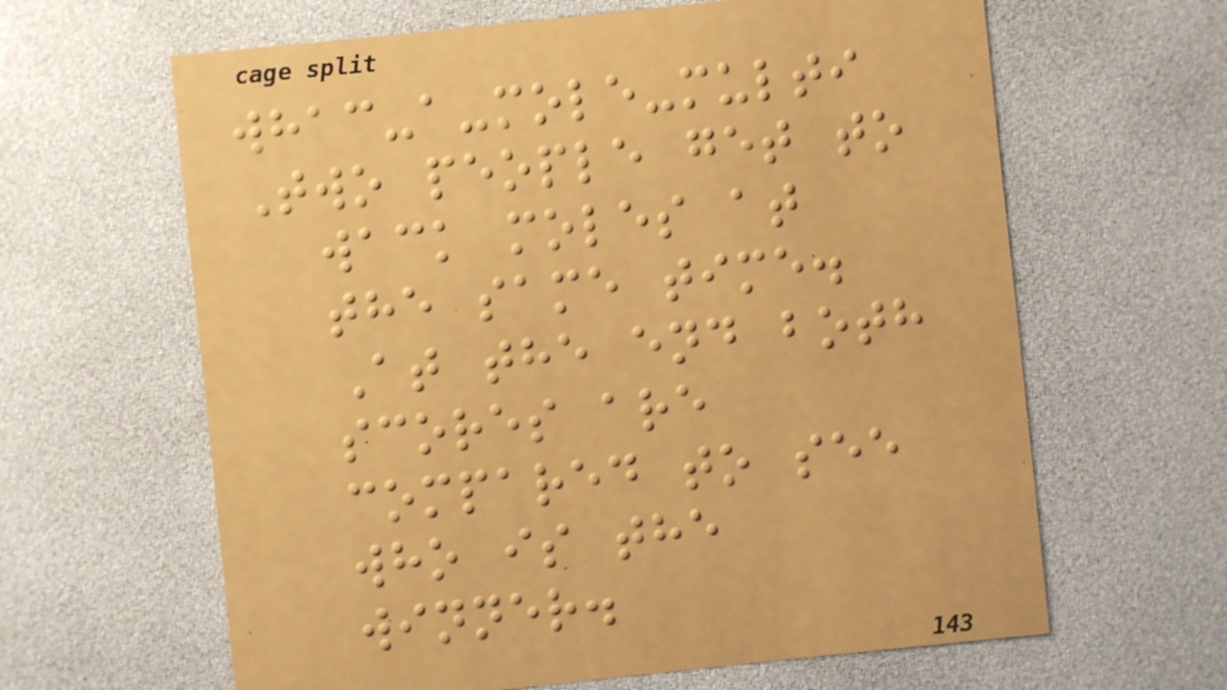whac-a-mole-multi
Two people get to
wack moles at
the same time.
At the end both
scores are
compared to see
who is the
winner.
